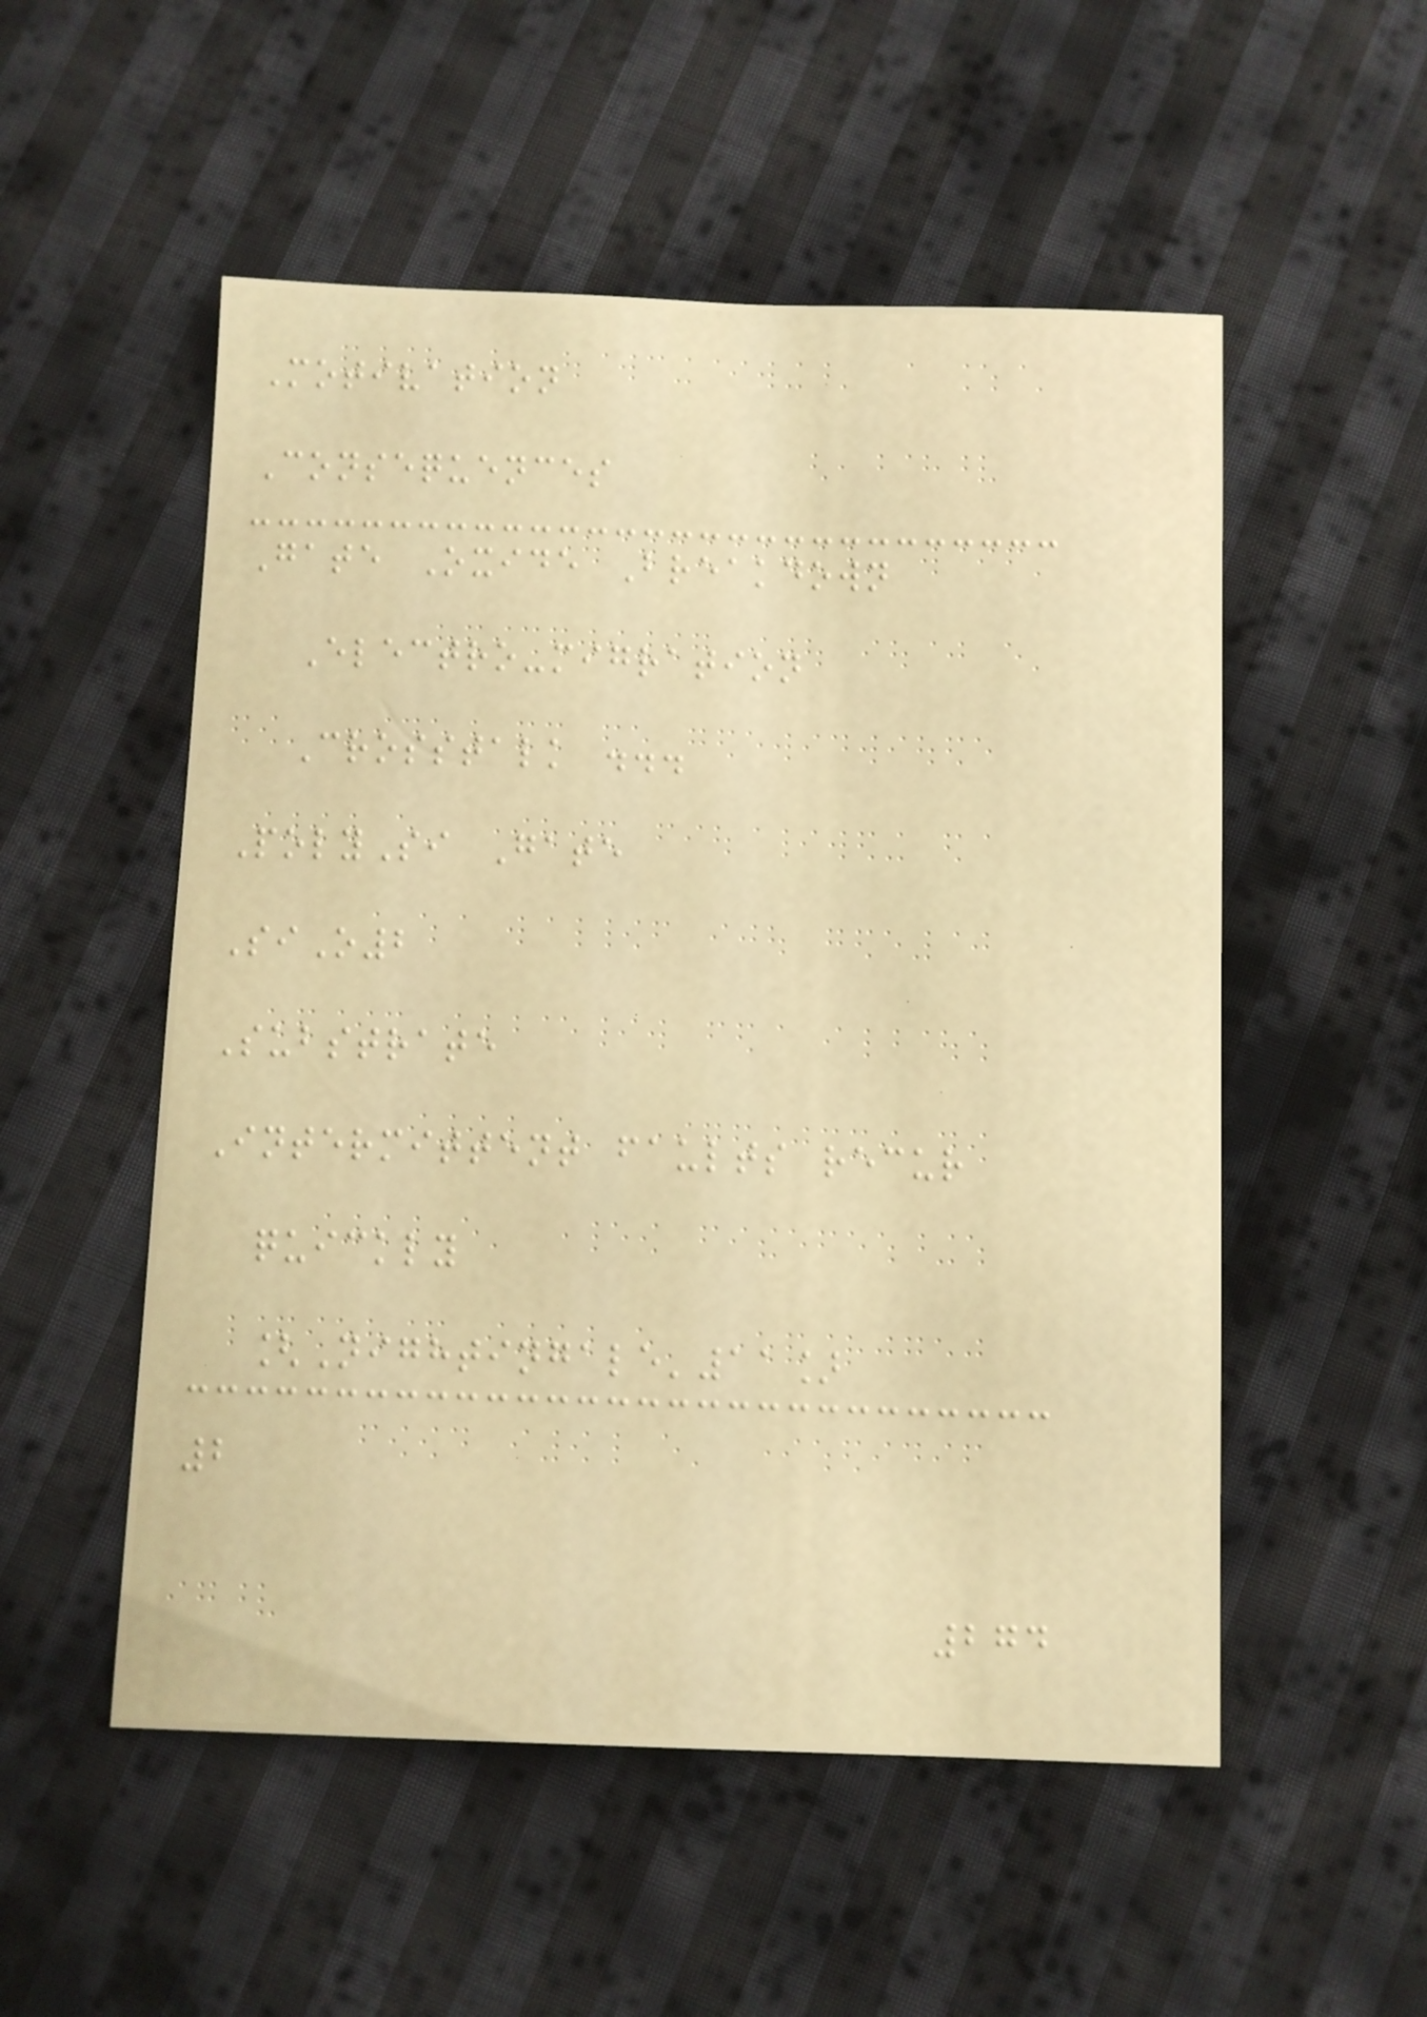Motivation
Consequences
Gate Oxide Breakdown
Electro-migration
Crosstalk ...
PolySi Gate
SiO2
Substrate
Intermittent faults recur
quickly
[Nightingale'11]
2
274
